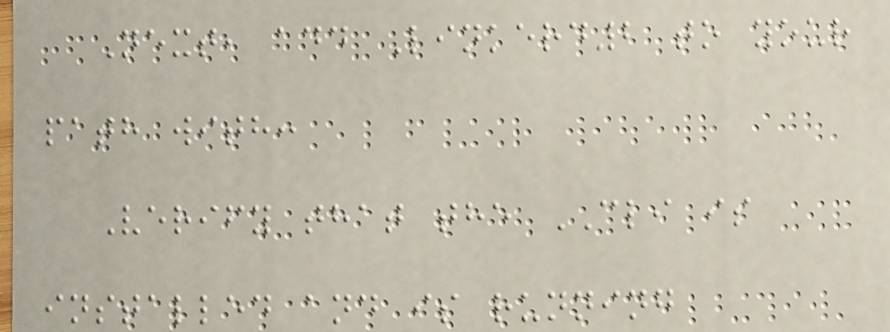Next, add Linkerd2 to your
path with:
Verify that the CLI is
installed and is running
